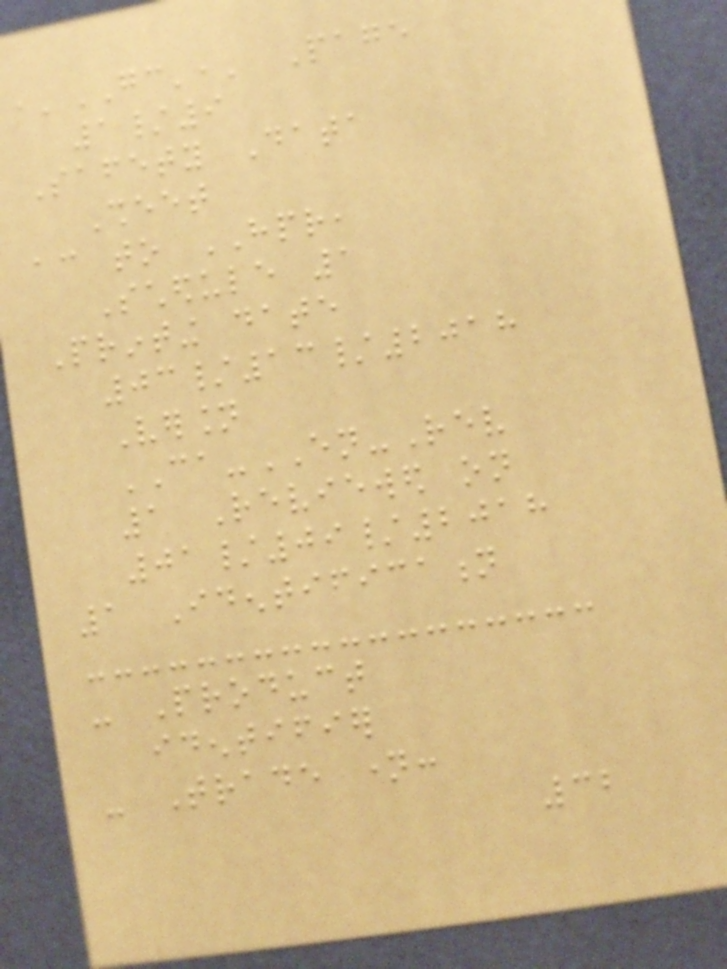,'GC',' Page
1/9
Safety Data
Sheet
according to HPR,
Schedule 1
Printing date
03/13/2018
Version
CA-EN-Rev
1 Reviewed on
01/09/2018
1 Identification
- Product
identifier
- Trade name:
32
